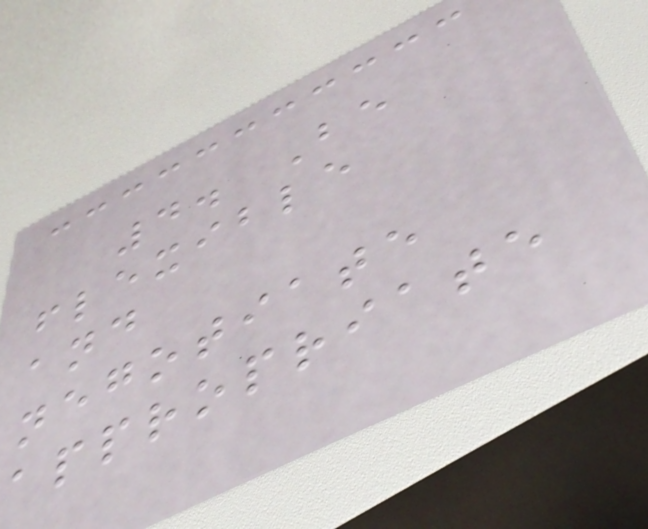4. Be
flexible
and
negotiate
appropriate
